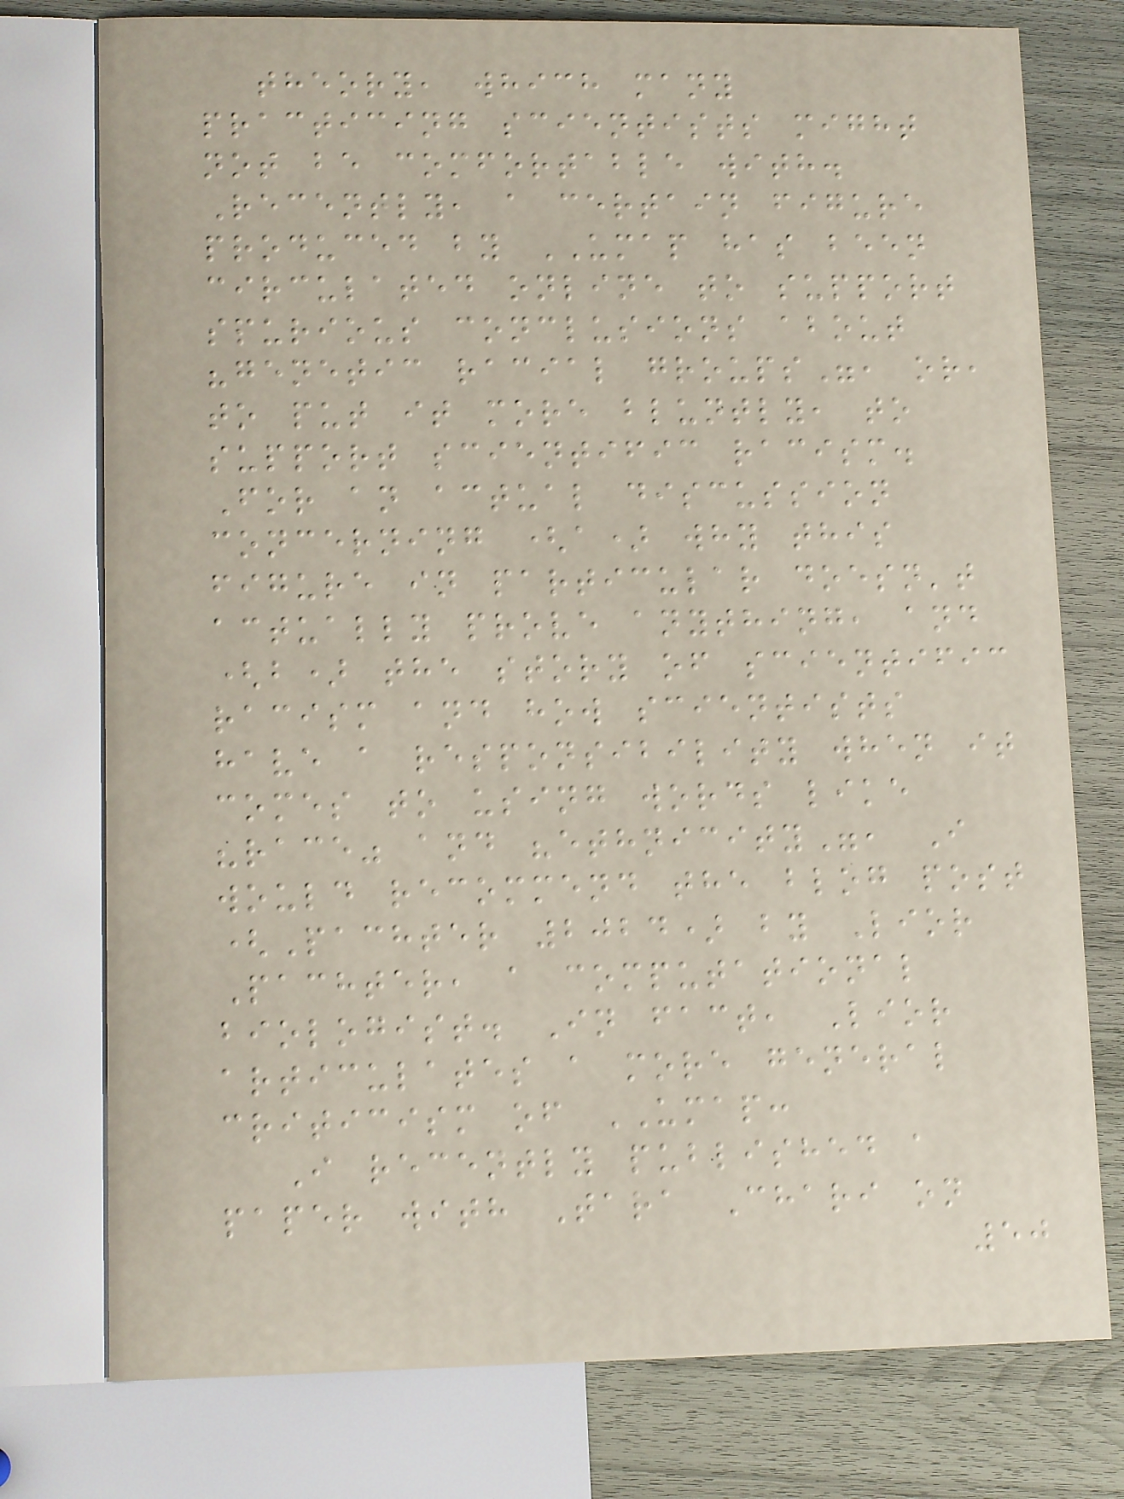theory, which many
practicing scientists might
not be comfortable with.
Recently, a certain figure
produced by UMAP has been
circulated online to support
spurious conclusions about
"genetic racial groups", or,
to put it more bluntly, to
support scientific racism.
For an actual discussion
concerning (a) why this
figure in particular doesn't
actually prove anything, and
(b) the story of scientific
racism and how scientists
have a responsibility when it
comes to using words like
"race" and "ethnicity", I
would recommend the blog post
(Pachter 2024) by Lior
Pachter, a computational
biologist. In fact, Lior
articulates a more general
criticism of UMAP:
I recently published a
paper with Tara Chari on
50
